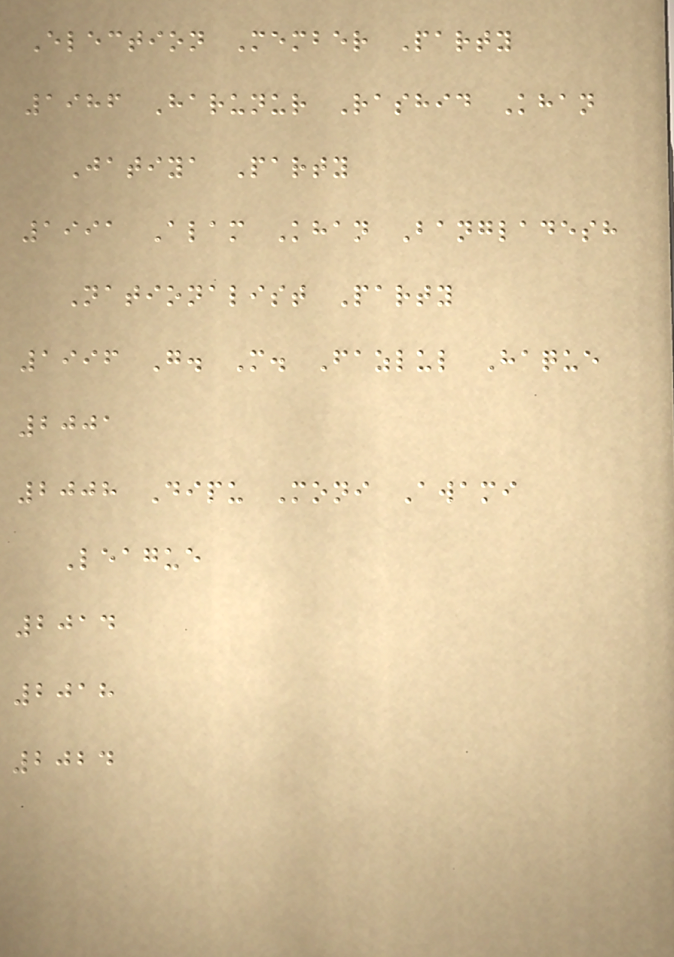Election Member Party
1986 Harunur Rashid Khan
Jatiya Party
1991 Alam Khan Bangladesh
Nationalist Party
1996 G. M. Fazlul Haque
2001
2008 Dipu Moni Awami
League
2014
2018
2024
